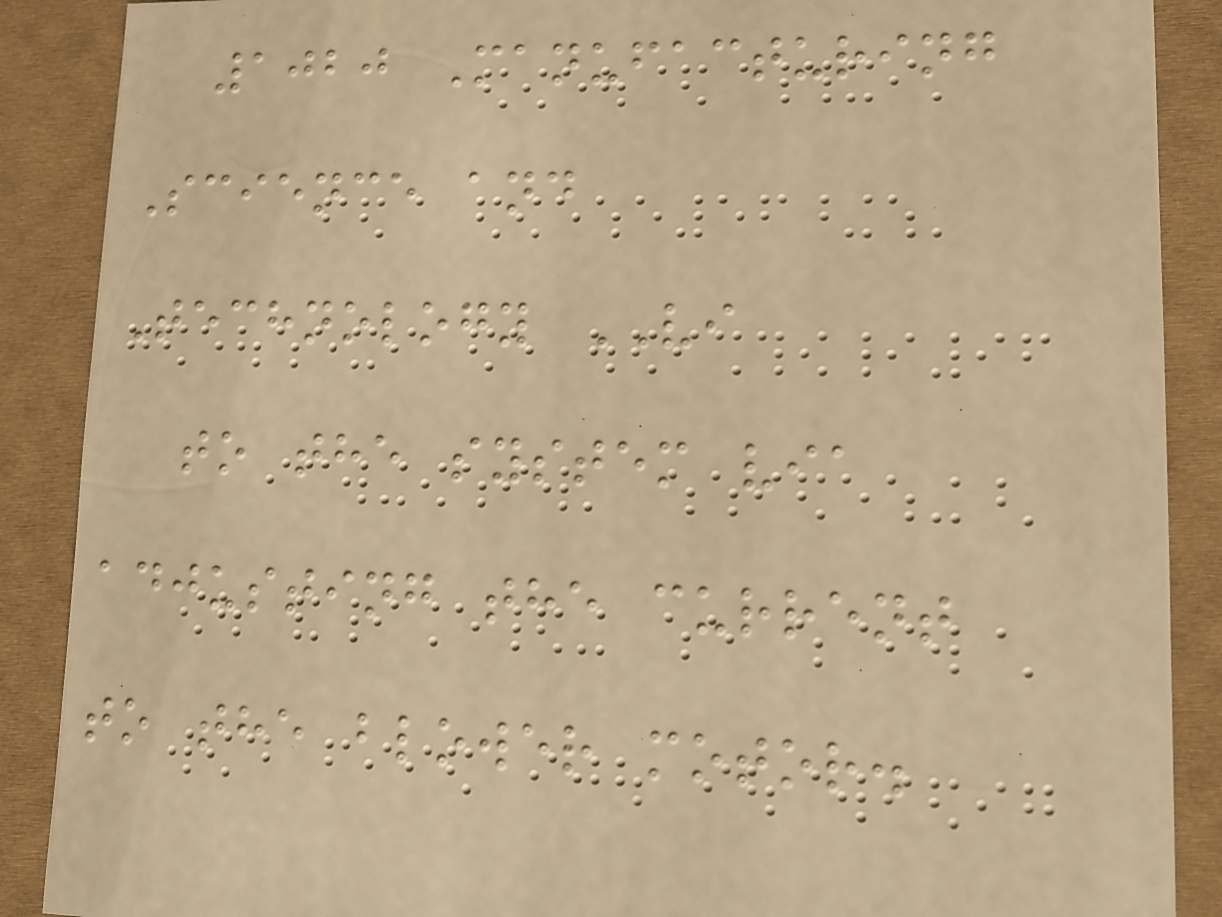1020 Manufacturing
Science and
Technology VI
to the system via
adjusting the current
to the blower motor.
